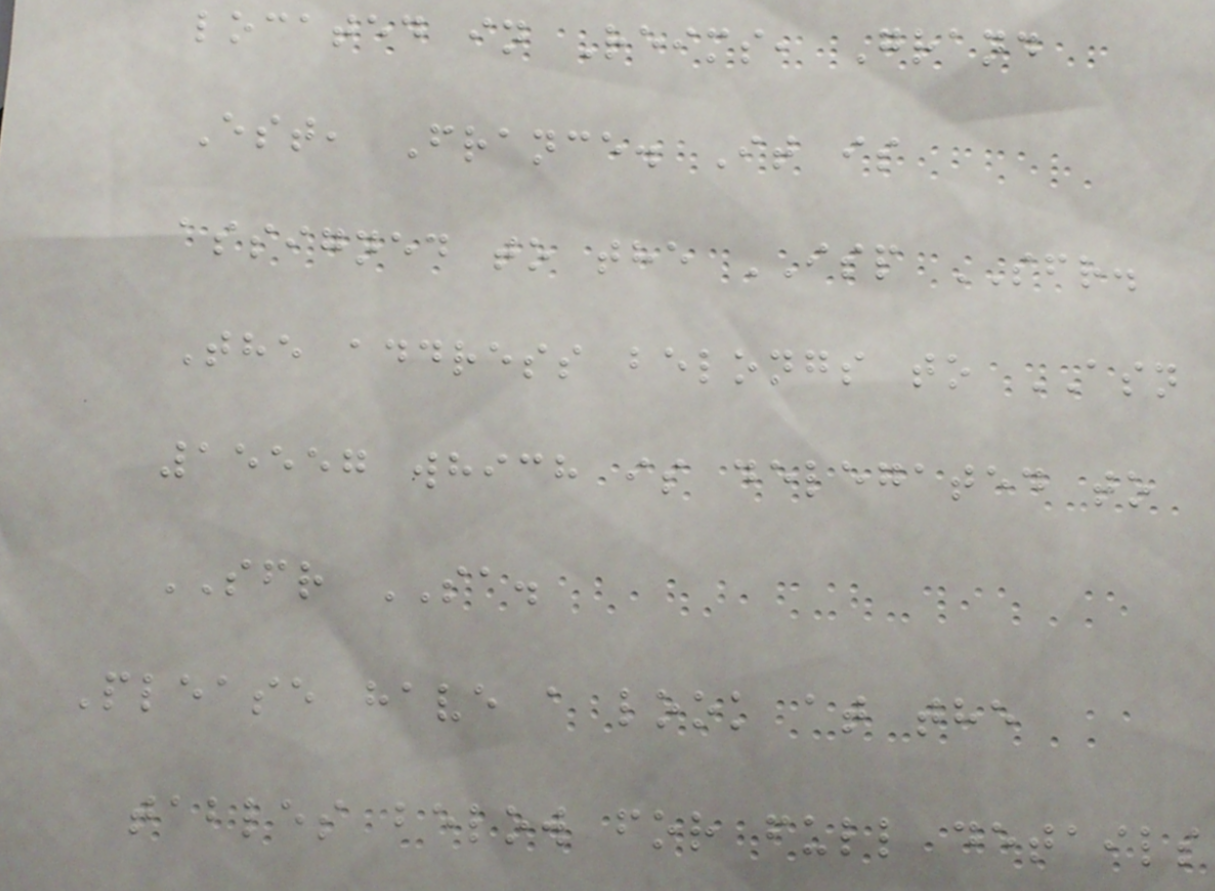located in Reims, Grand
Est, France. It is
assigned to the ISP SFR.
The address belongs to ASN
15557 which is delegated to
SFR SA.
Please have a look at the
tables below for full details
